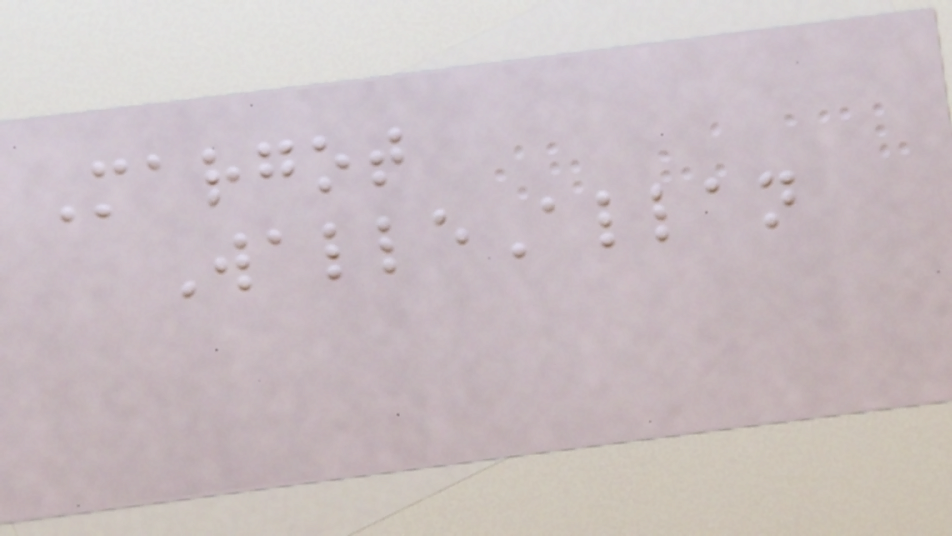Margot
WalleAllan
